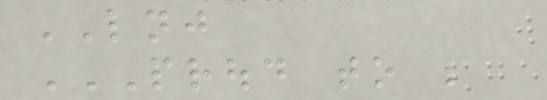LNJ
PROUD TO BE
